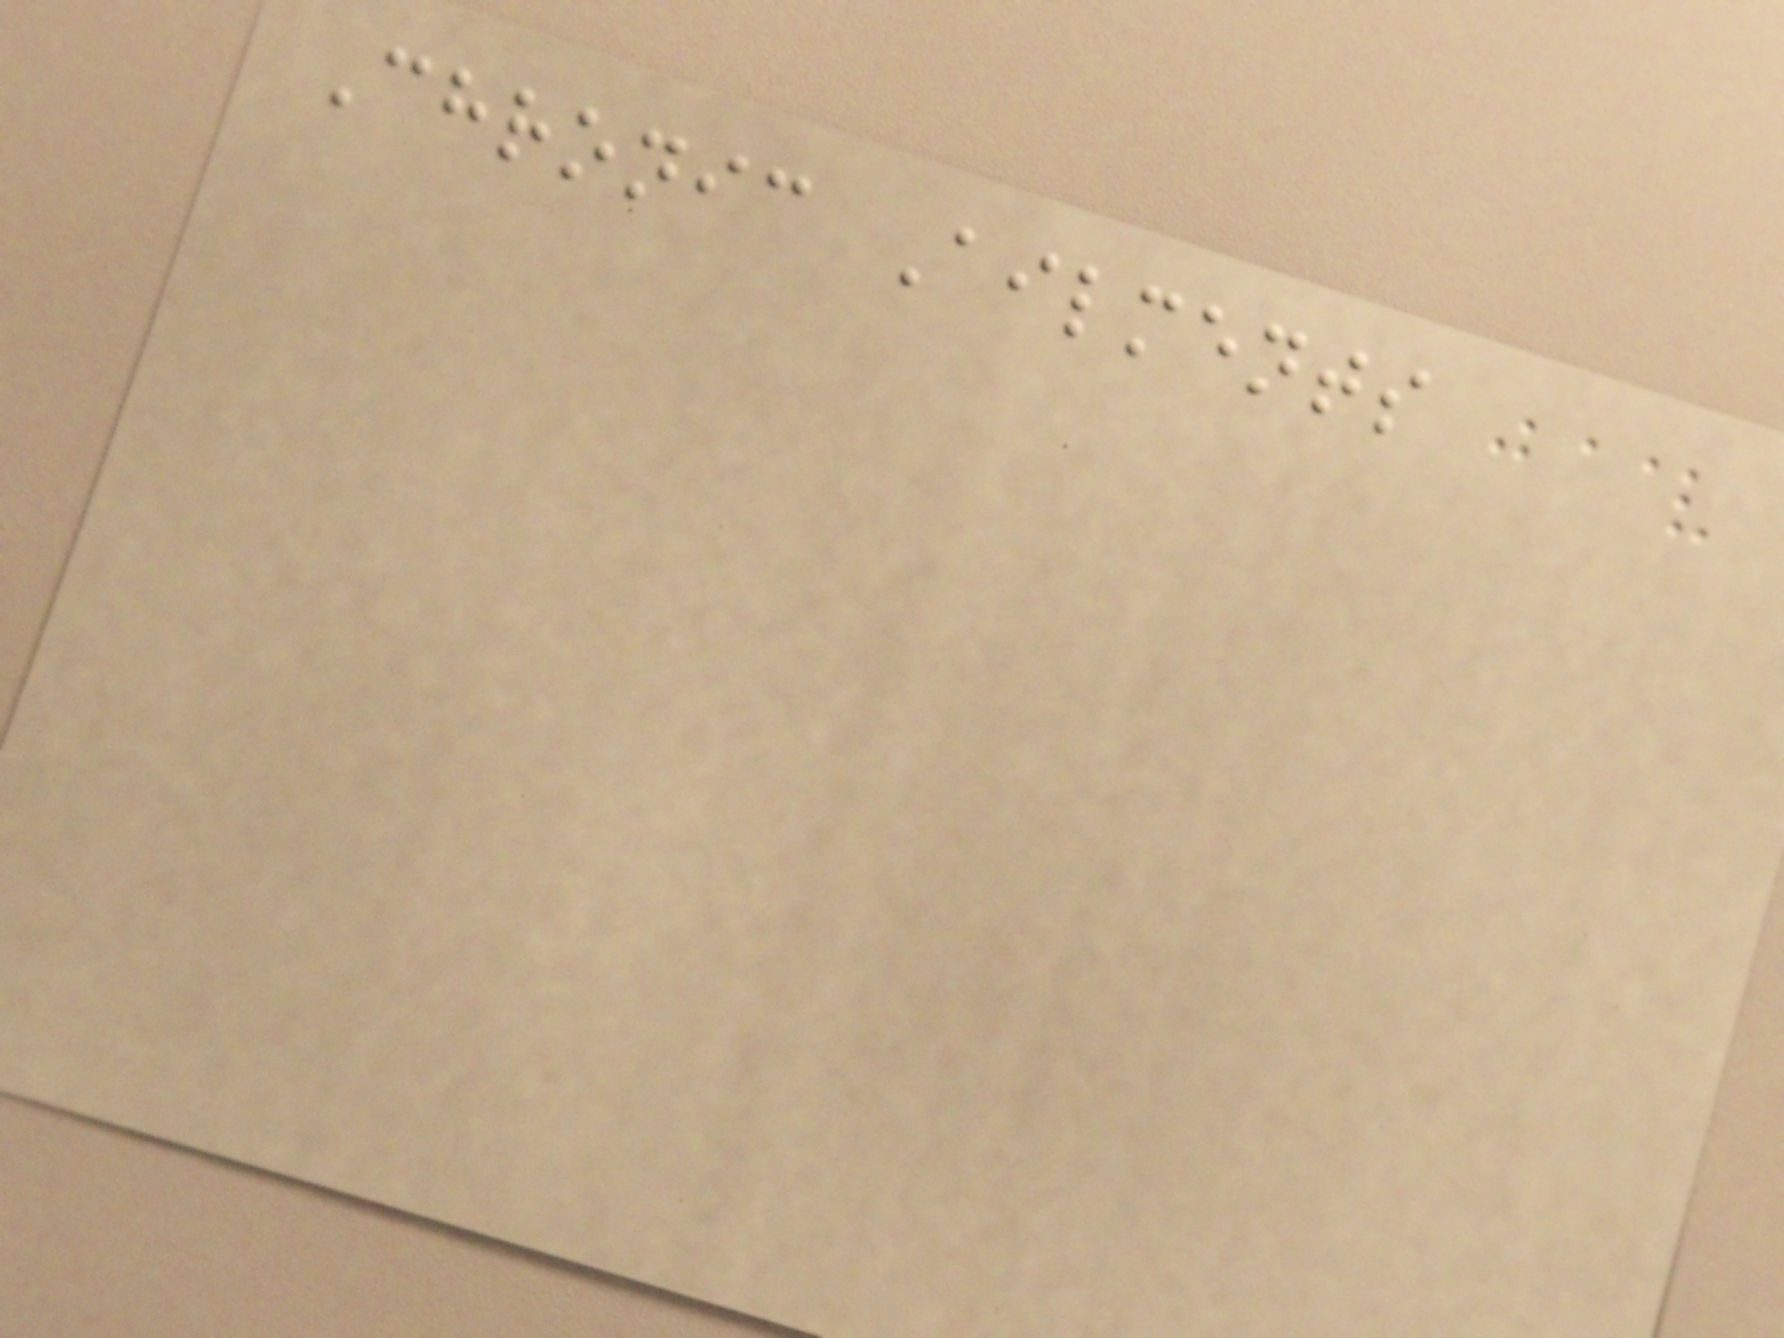Chronic Ailments
